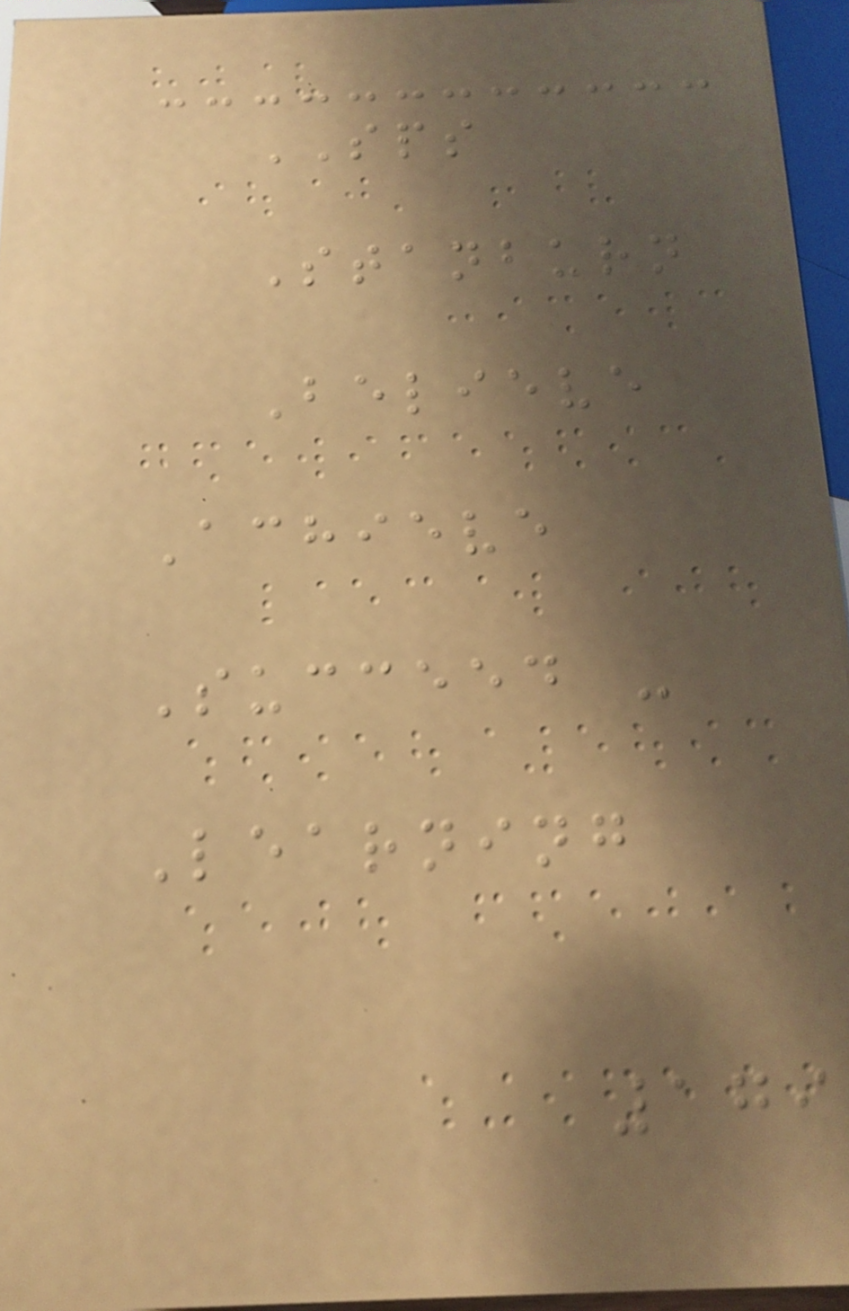SPS
Stanburn
Believe
Achieve
Succeed -
Learning
179
